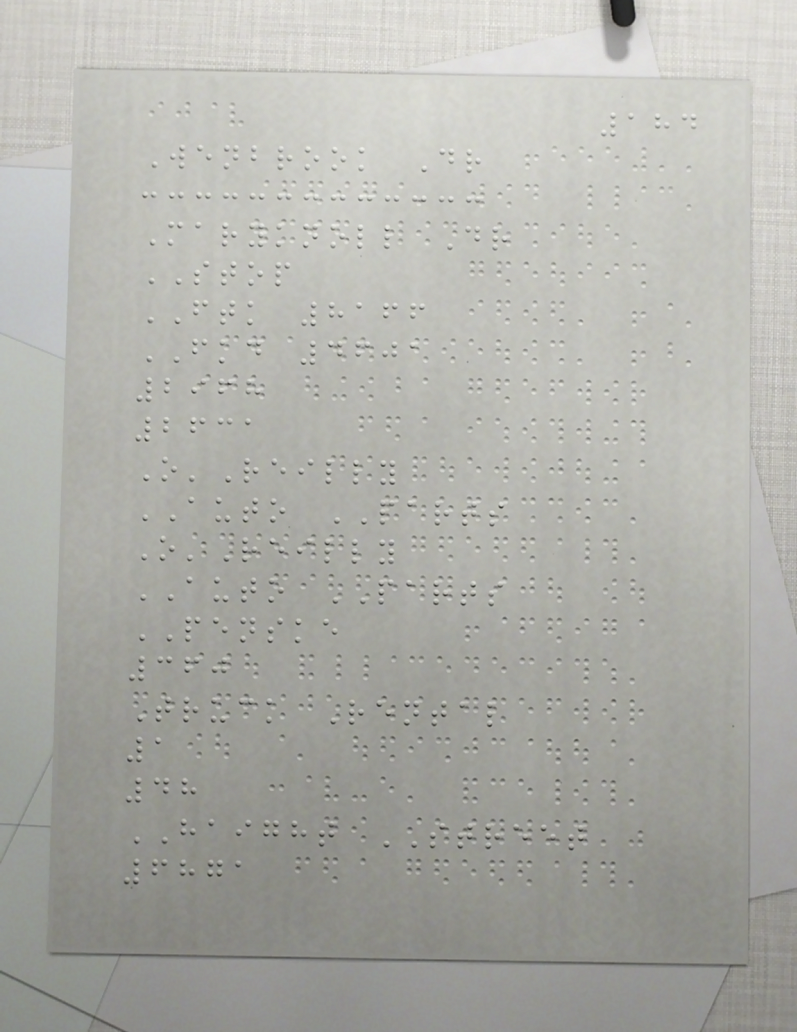184
Wenbrook Dr
Maryknoll Dr
STOP
FTK 8166
FKD 4601
2968
2631
O'Reilly
AUTO PARTS
O'Reilly
AUTO PARTS
PENSKE
360
Truck Rental
1
48
HAIGHT STREET
6871
